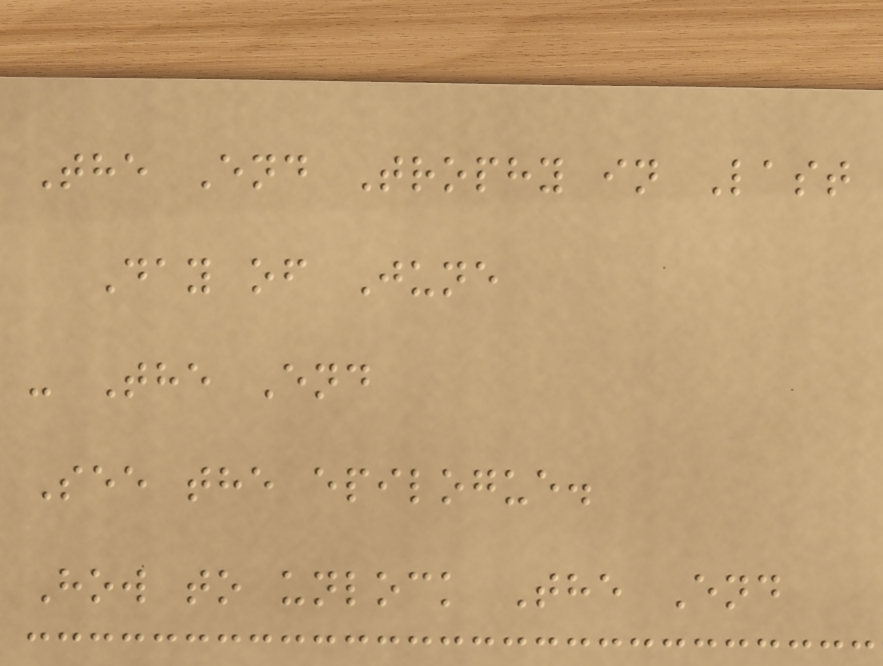The End Trophy in Last
Day of June
- The End
See the epilogue.
How to unlock The End
